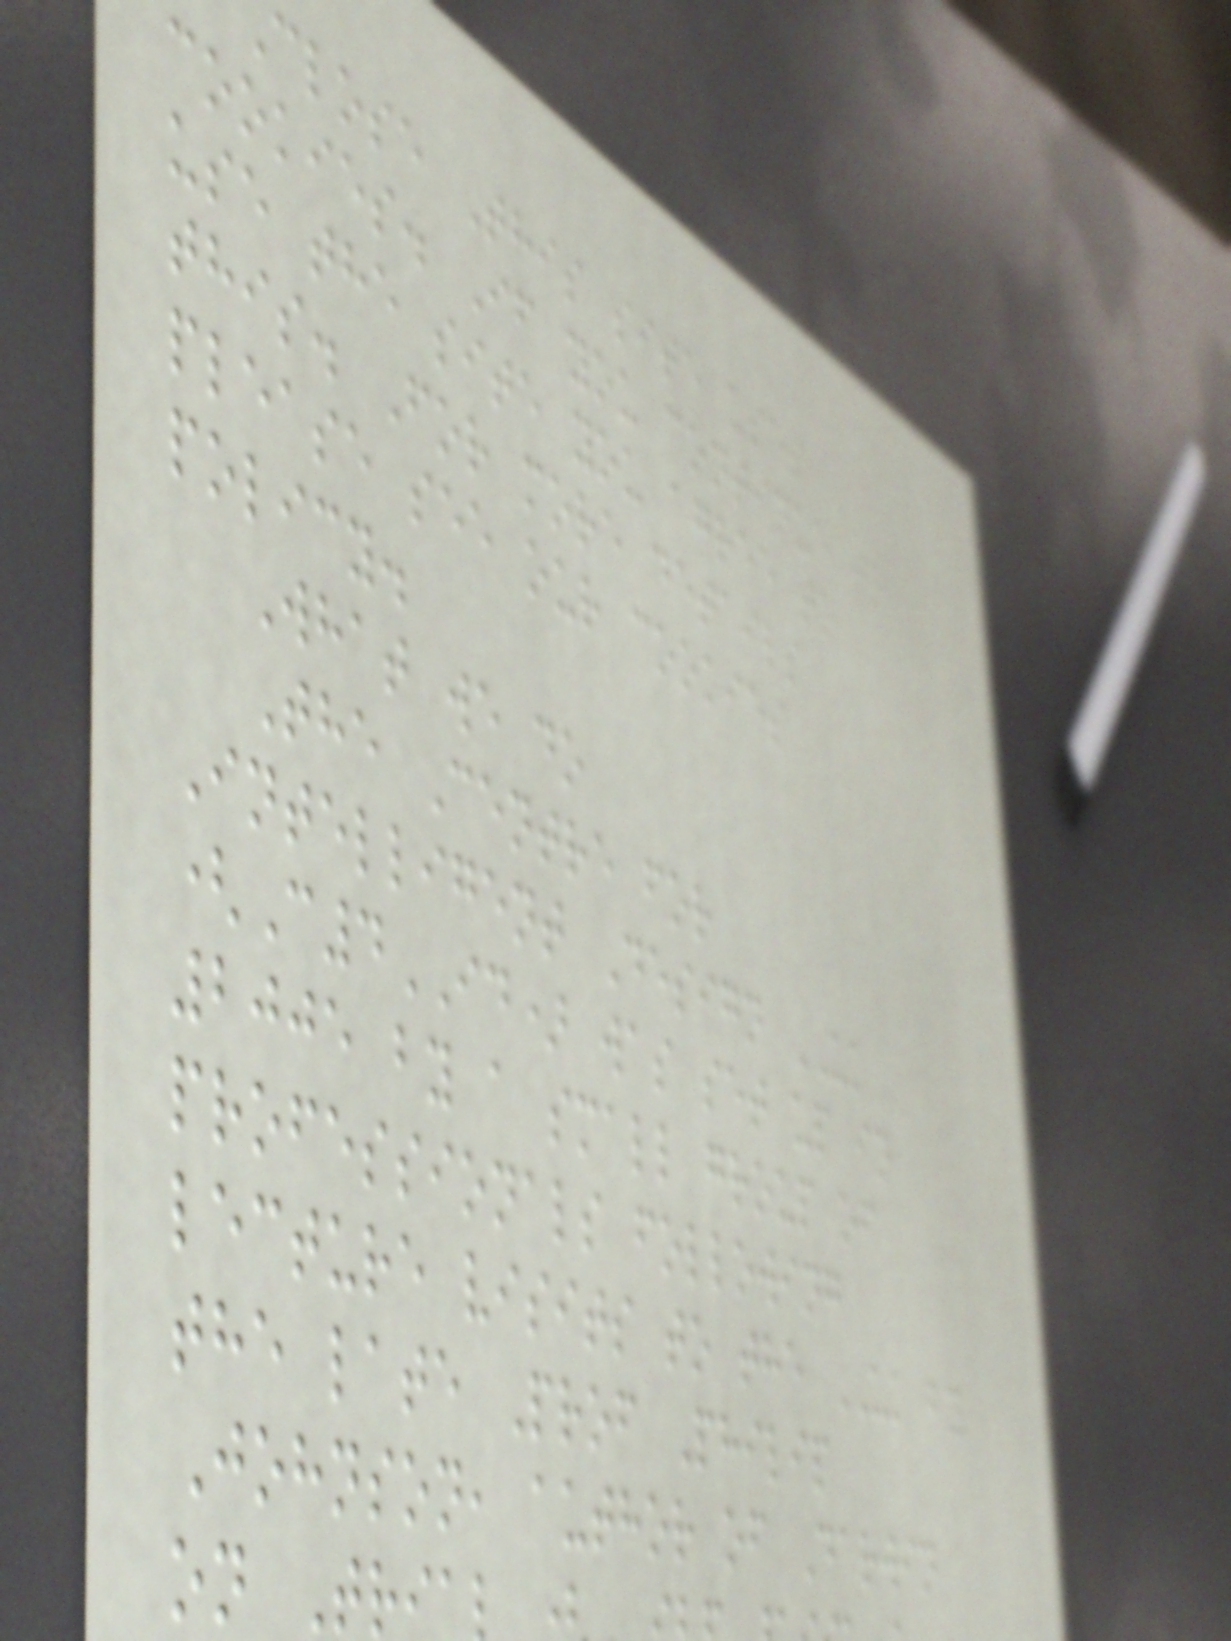close This site uses
cookies. If you continue to
use the site you agree to
this. For more details
please see our cookies
policy.
What we do
The Centre for
Intelligent Design UK
(C4ID) was set up in
2005 by a small group of
professionals following
lecture visits to the UK by
the late Prof Philip
Johnson, author of Darwin
on Tria
